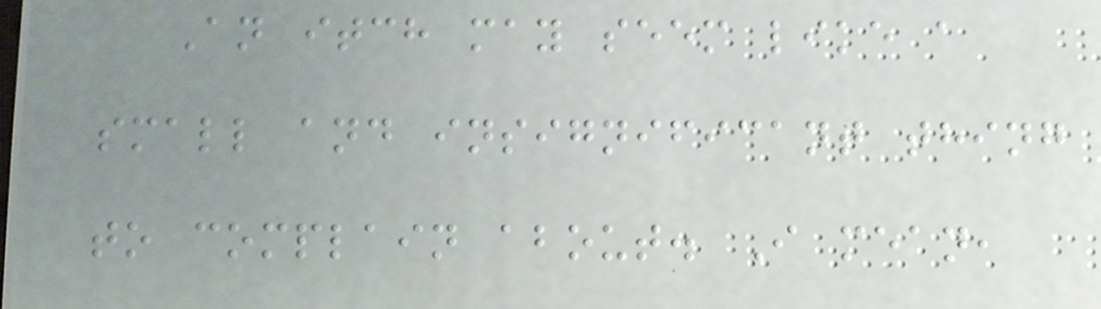An itch may seem like a
small and insignificant thing
to complain about. I mean,
